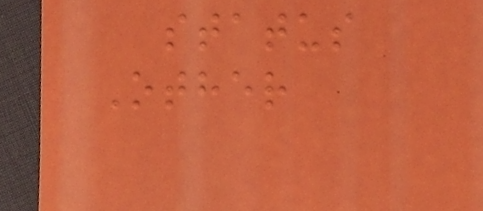status
Other
